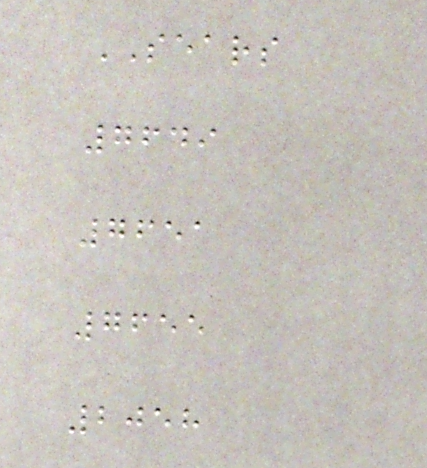SEARS
7649
7651
7655
2058
